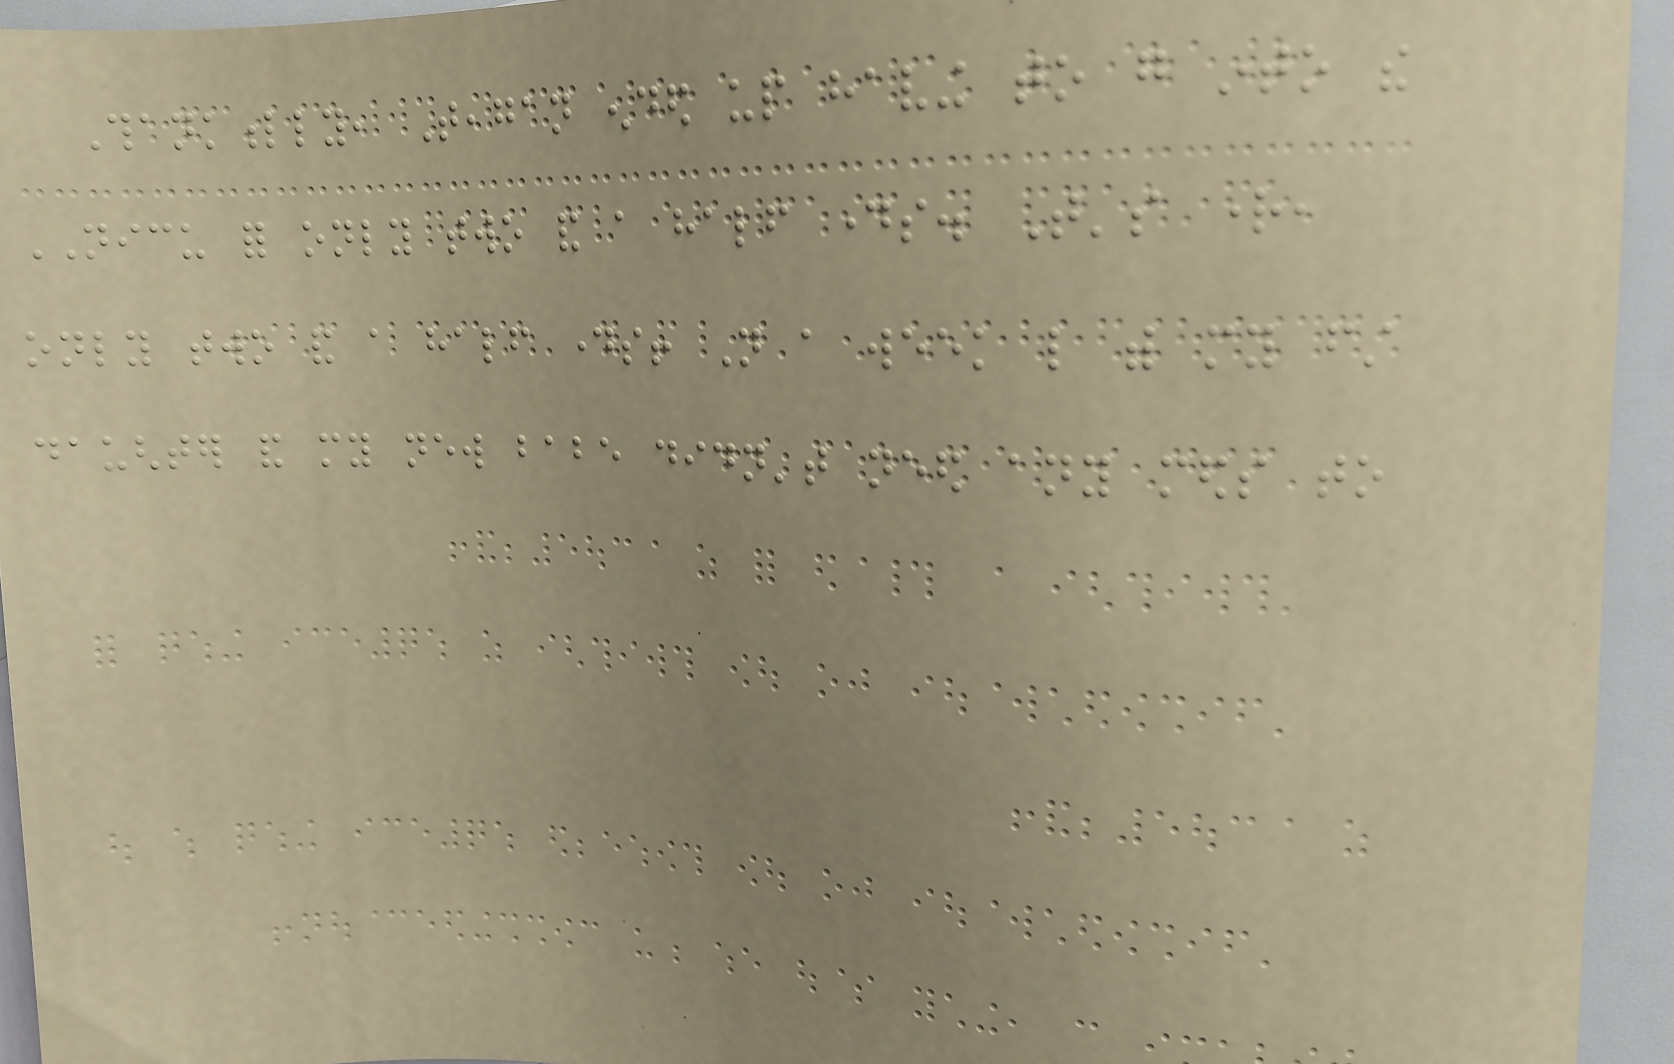Thankfully, Teagan ended up having to go into the
NICU for only two and a half days. That's right,
only two and a half days! Not a week like with my first
daughter and my new babe didn't need any meds to
